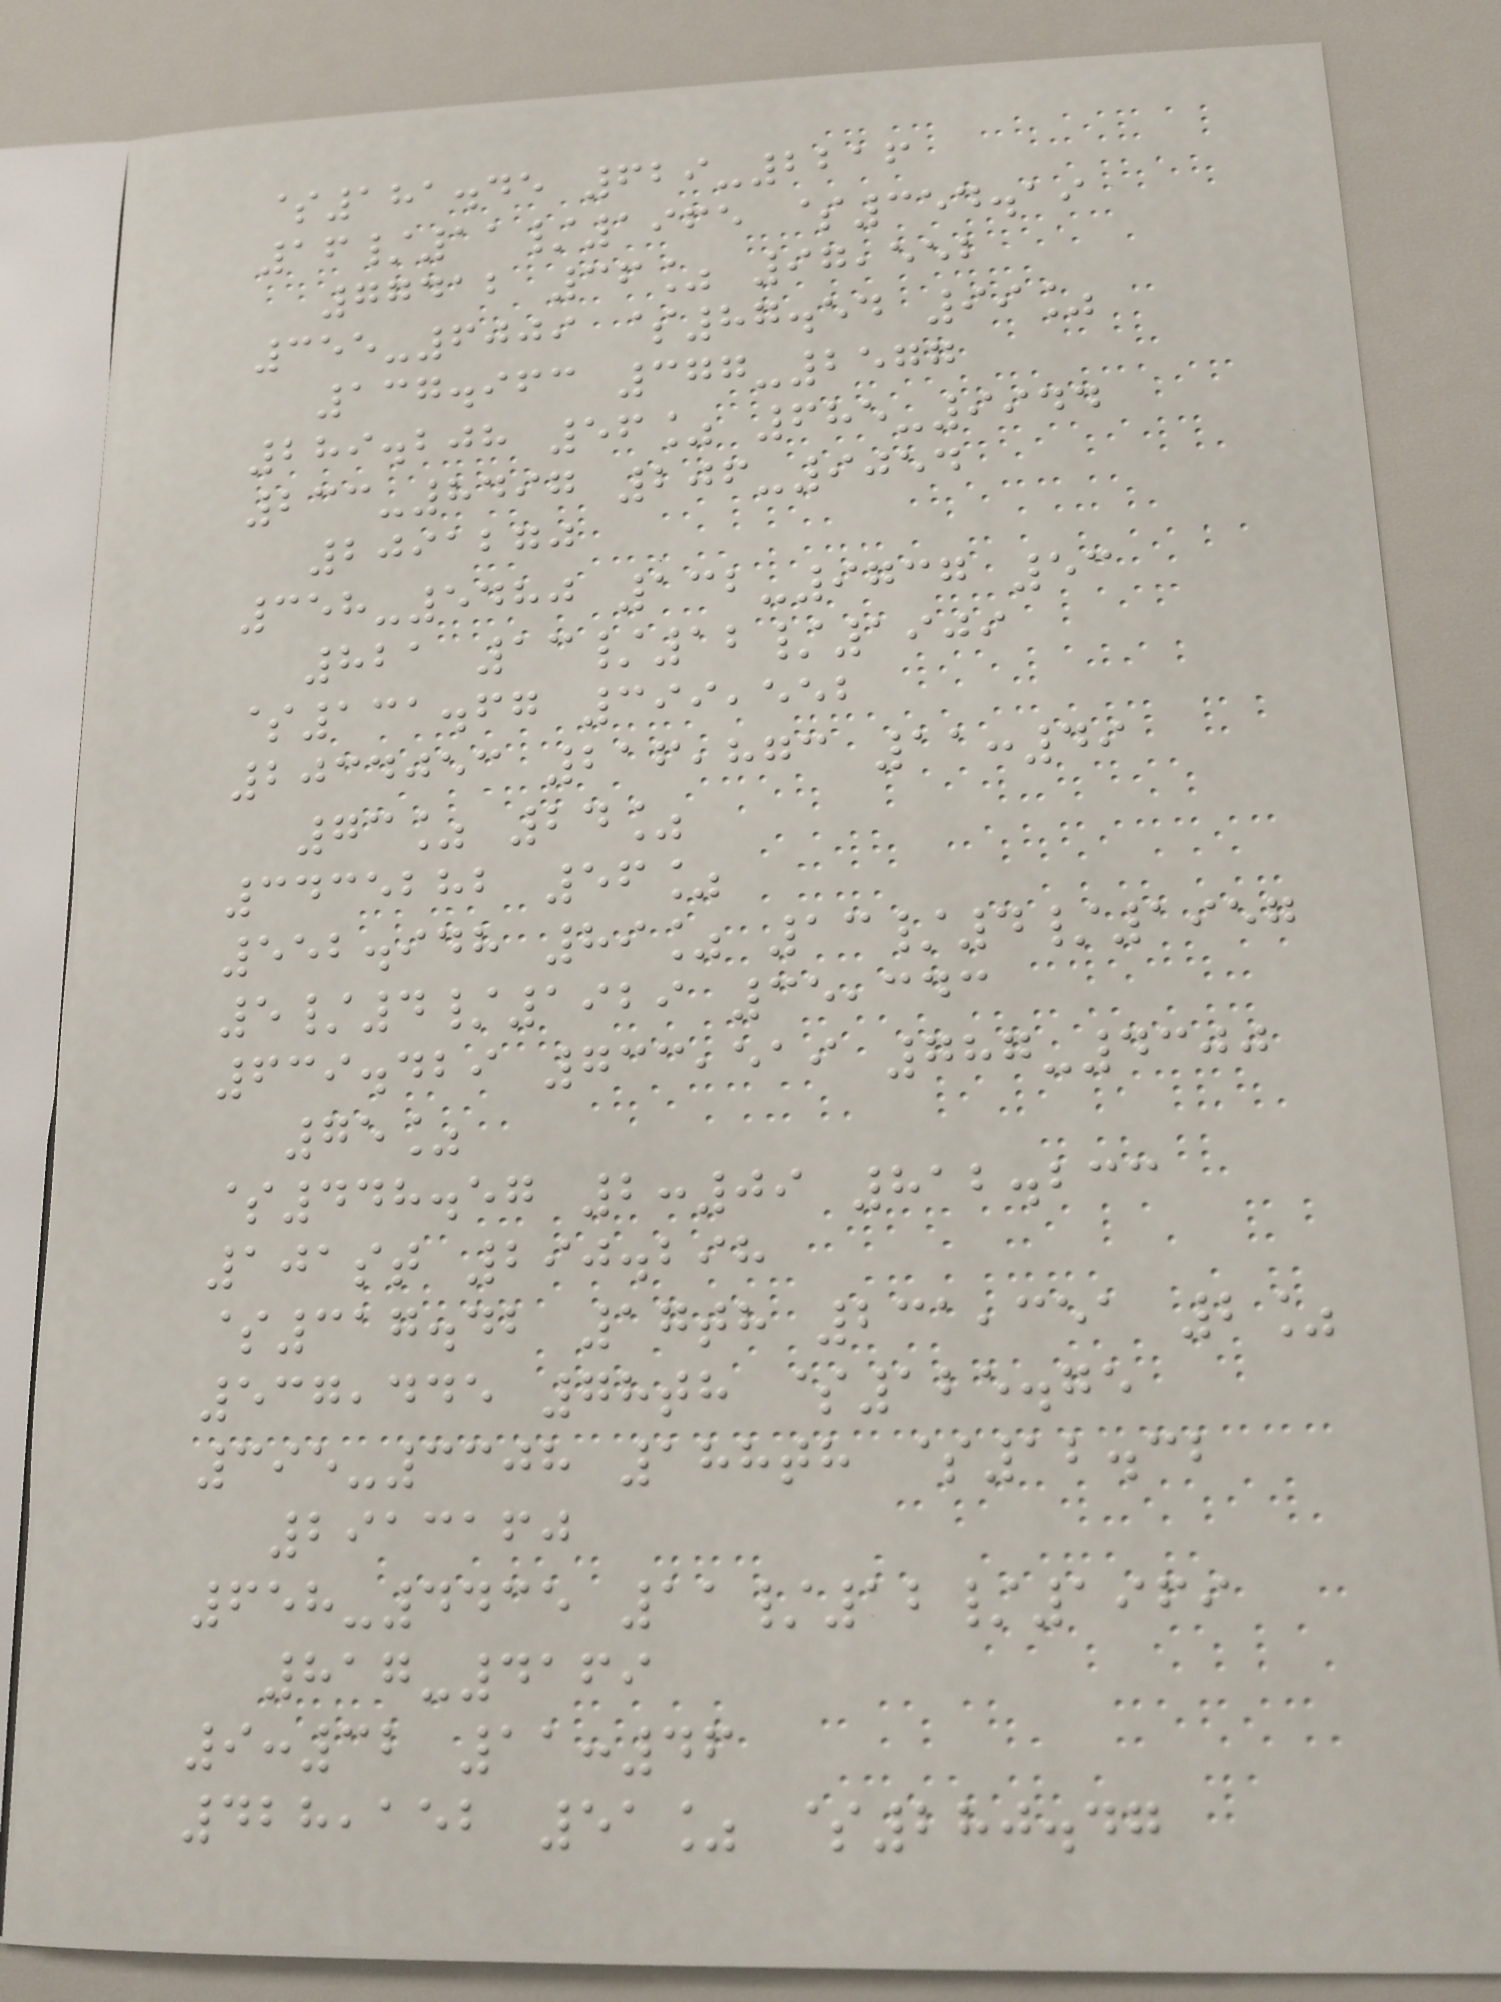$181.45 629-2216
16/11/1965 $354.19
77412 36% 97,552
355-6009 $87.54 99%
137.963 377-2577
289.208 56% 685-9944
233-8497 206-9054
2091270
358-5480 132-9737 53
821 13/12/1909
$131.67 399,552
2034053 216,873 11:49
73% 24%
3435282 56%
552.948 89% 13/4/1957
5/4/1929 35,343
639.429 733,519 787-4300
75%
$448.57 2:09 812.233
101st 290.298
$317.42 17th 231,351 2%
537,445 78th $125.75
395-3308 188th $12.32
2913160
658-4435 11/12/1969
817-4169
9:32 11:46
428,152 51% $280.47
